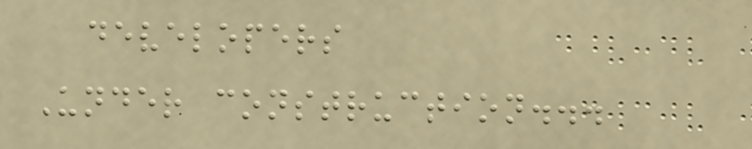developers
Under construction...
